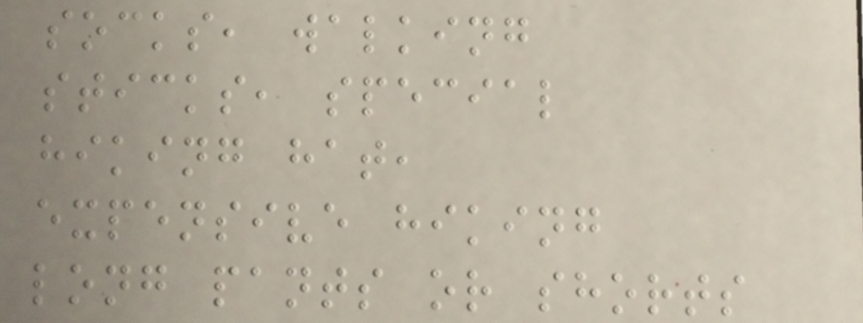socks, walking
sticks, special
hiking hat,
expensive hiking
long pants or shorts
